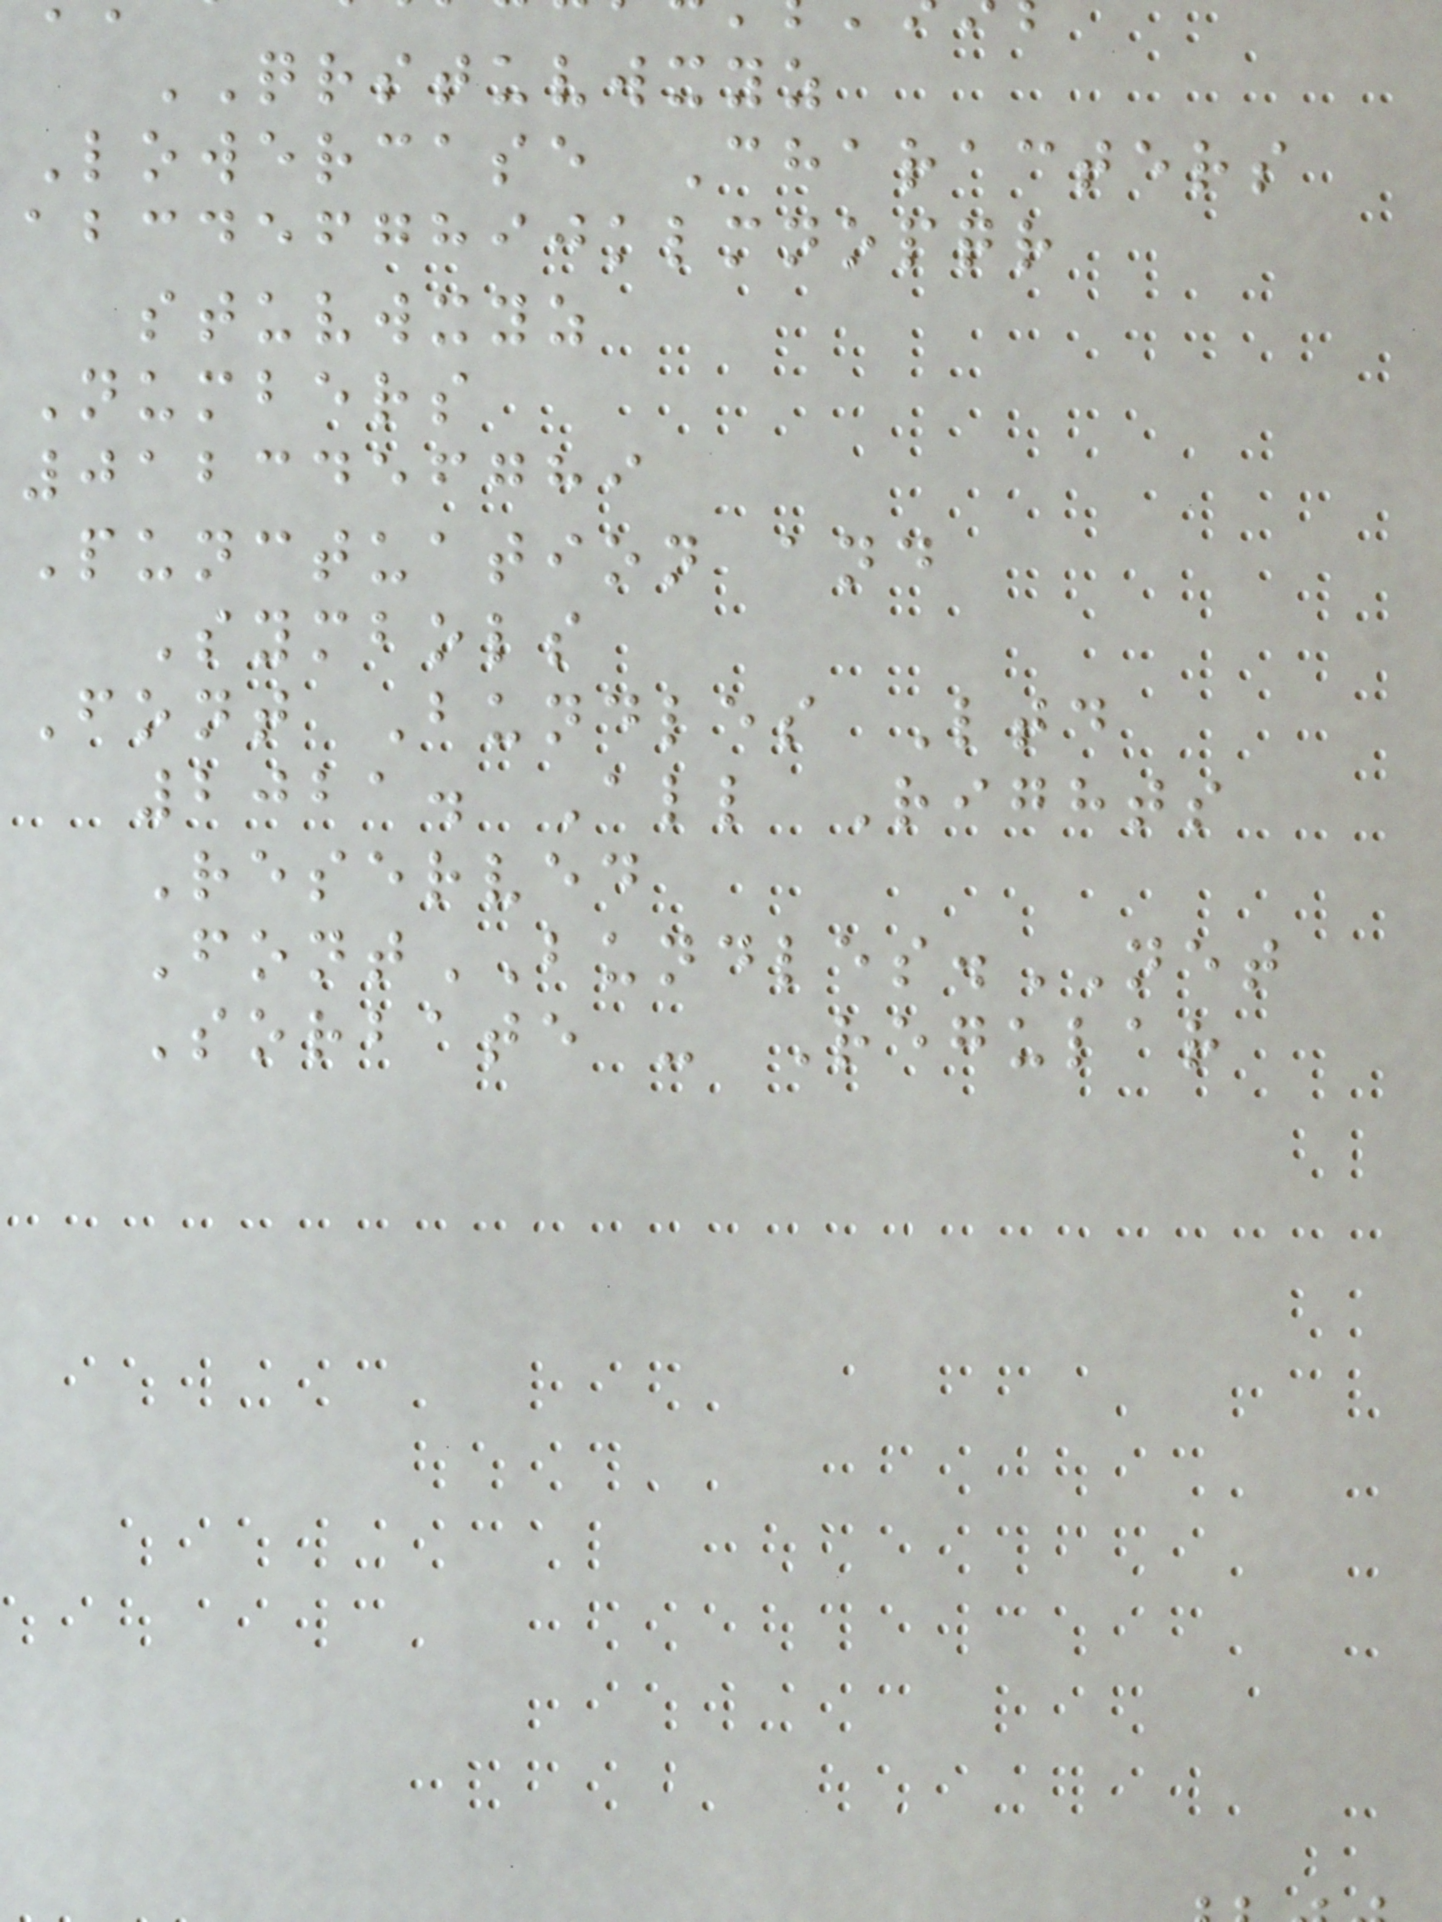QRSTUVWXYZ
Lowercase Characters
abcdefghijklmnopqr
stuvwxyz
Numbers
0123456789
Punctuation and
Symbols
Font Bundles Ltd
2021. All Rights
Reserved
FontBUNDLES.NET
Sorbate - Regular
